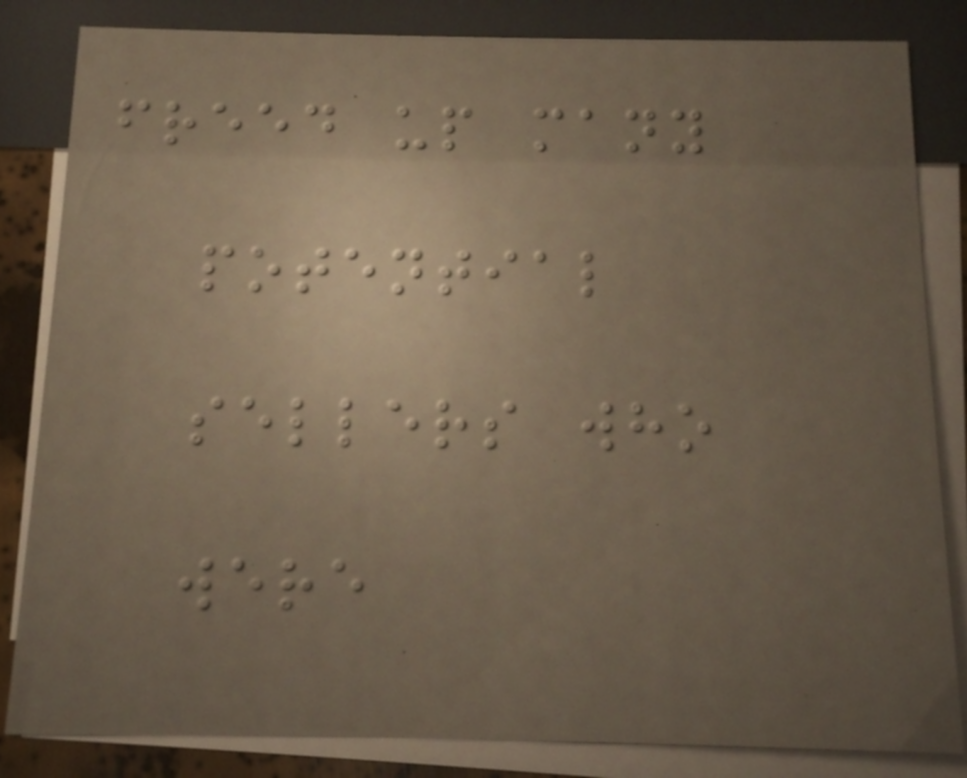freed up many
potential
sellers who
were
